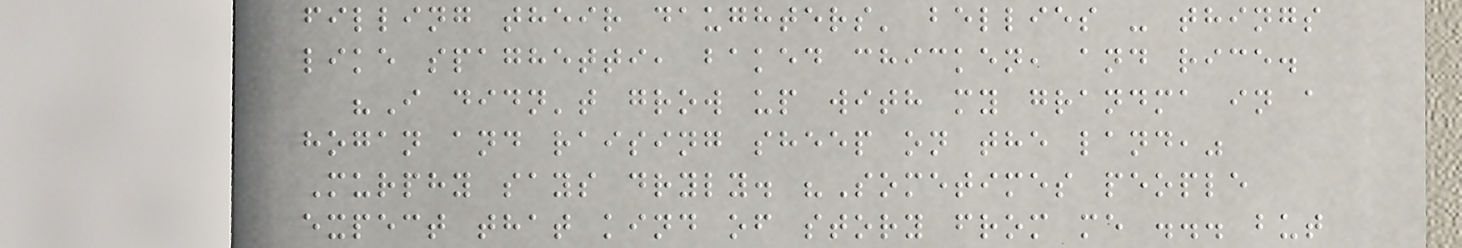filling their daughters' bellies - things
like spaghetti, baked chicken, and rice.
"I didn't grow up with my grandma in a
hogan and raising sheep on the land,"
Murphy says dryly. "Sometimes people
expect that kind of story from me ... but
